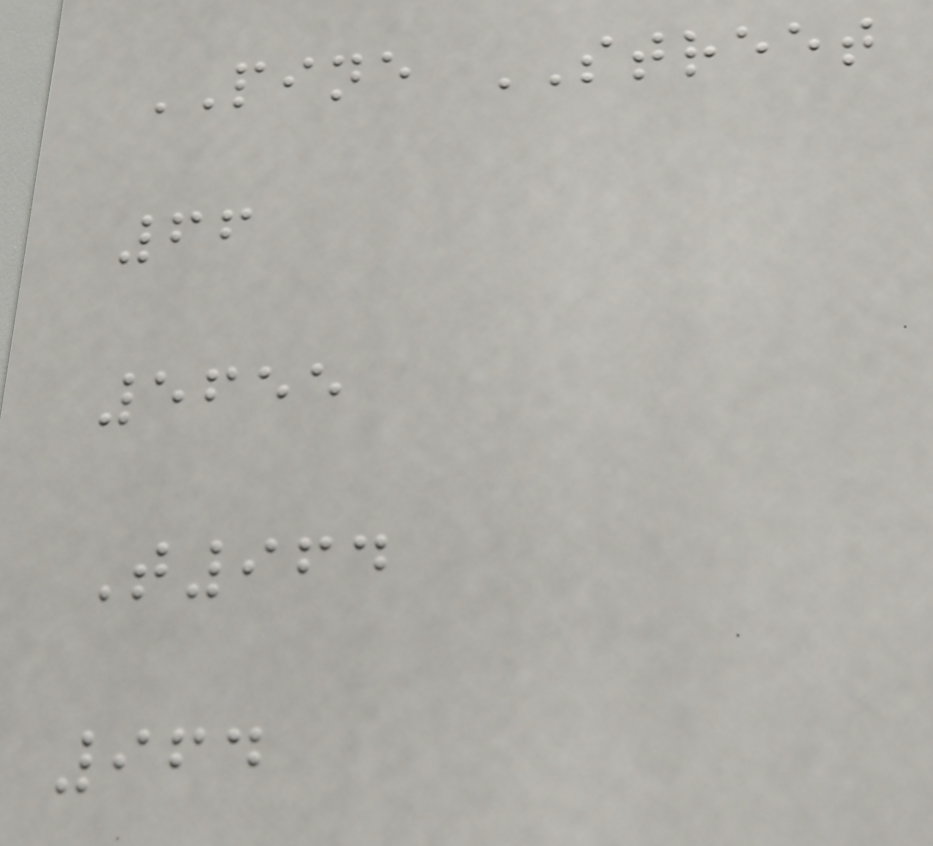PINE STREET
66
5655
T964
964
